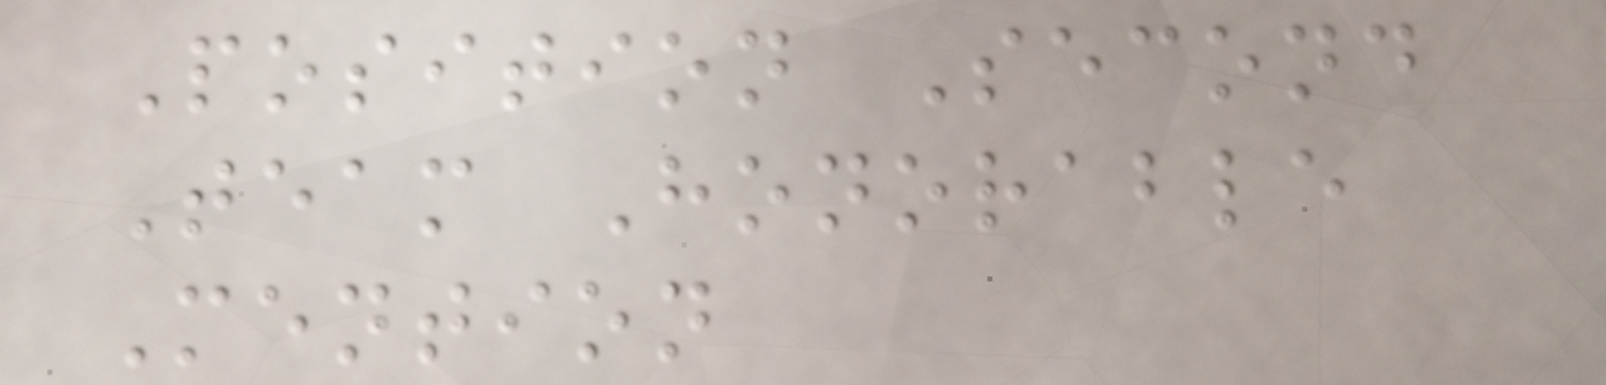Position Second
Team Honorable
Mention
